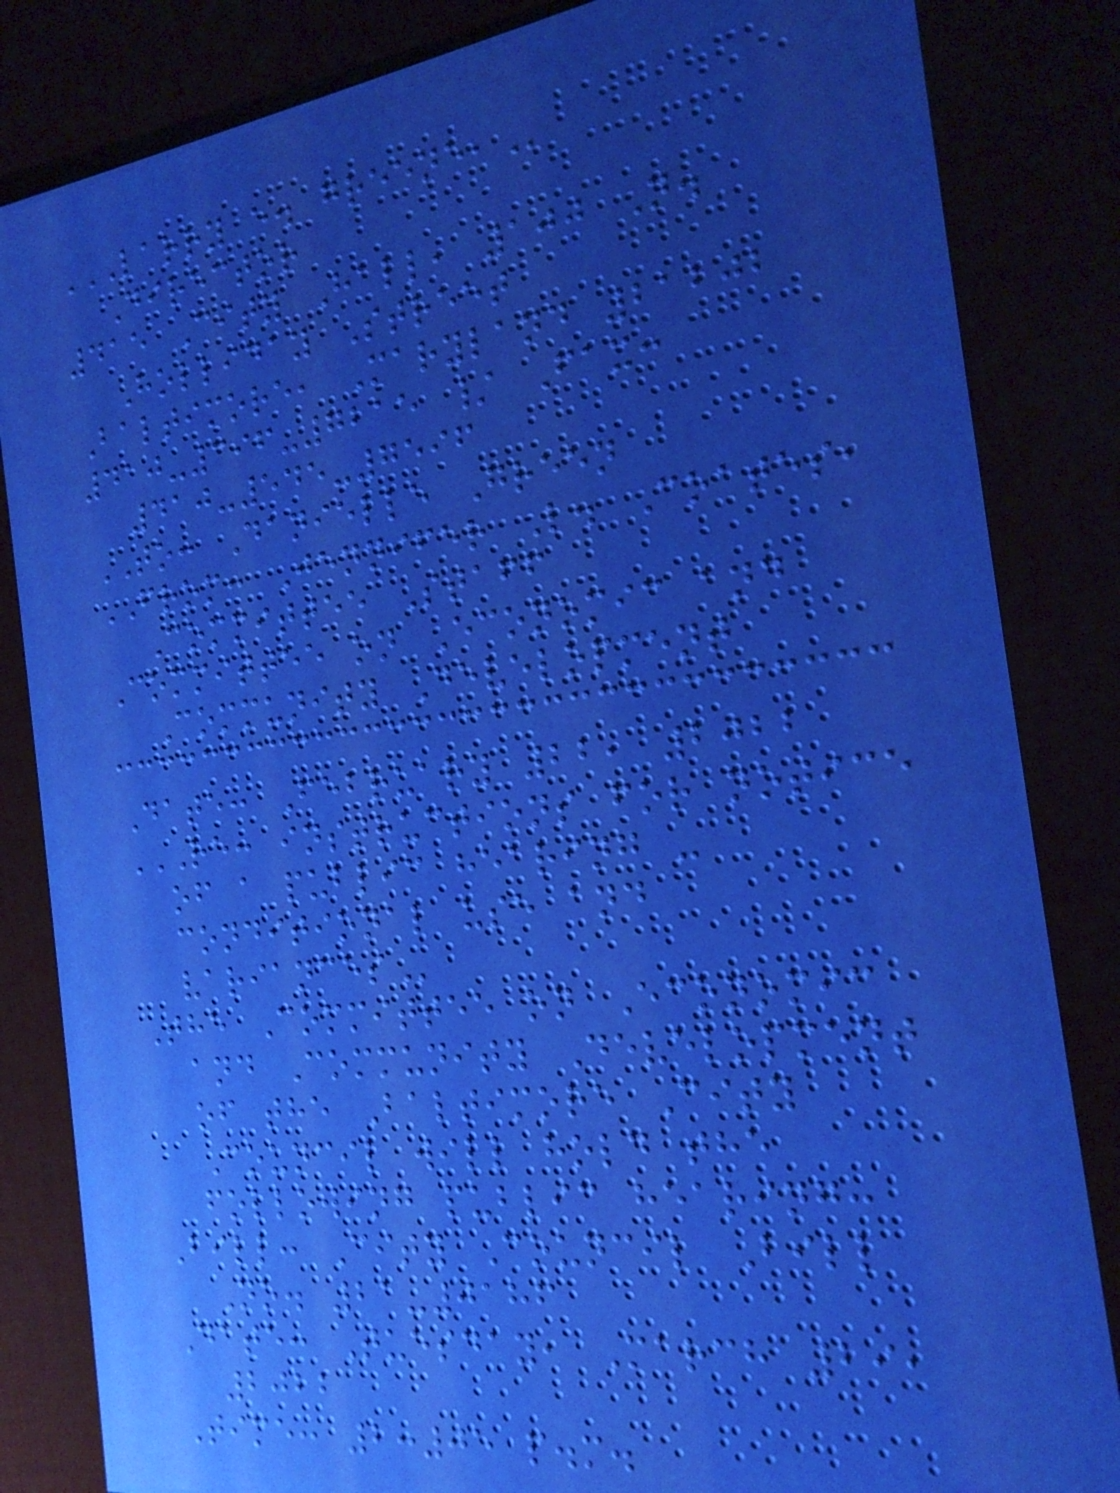LARRY E. GREENE,
Director
415 City Hall, 100 N.
Holliday Street
Baltimore, Maryland 21202
410-396-7215 / Fax:
410-545-7596
TO: Danielle Green
FROM: Jennifer L. Coates,
Committee Staff
Committee on Economic and
Community Development
Date: February 22, 2022
RE: INSTRUCTIONS FOR NOTICE
OF A PUBLIC HEARING -
CONDITIONAL USE AND
VARIANCES
The Committee on Economic
and Community Development
of the Baltimore City
Council will hold the
following public hearing:
Bill: City Council Bill
No. 21-0186
Date: Tuesday, March 29,
2022
Time: 2:05 p.m.
